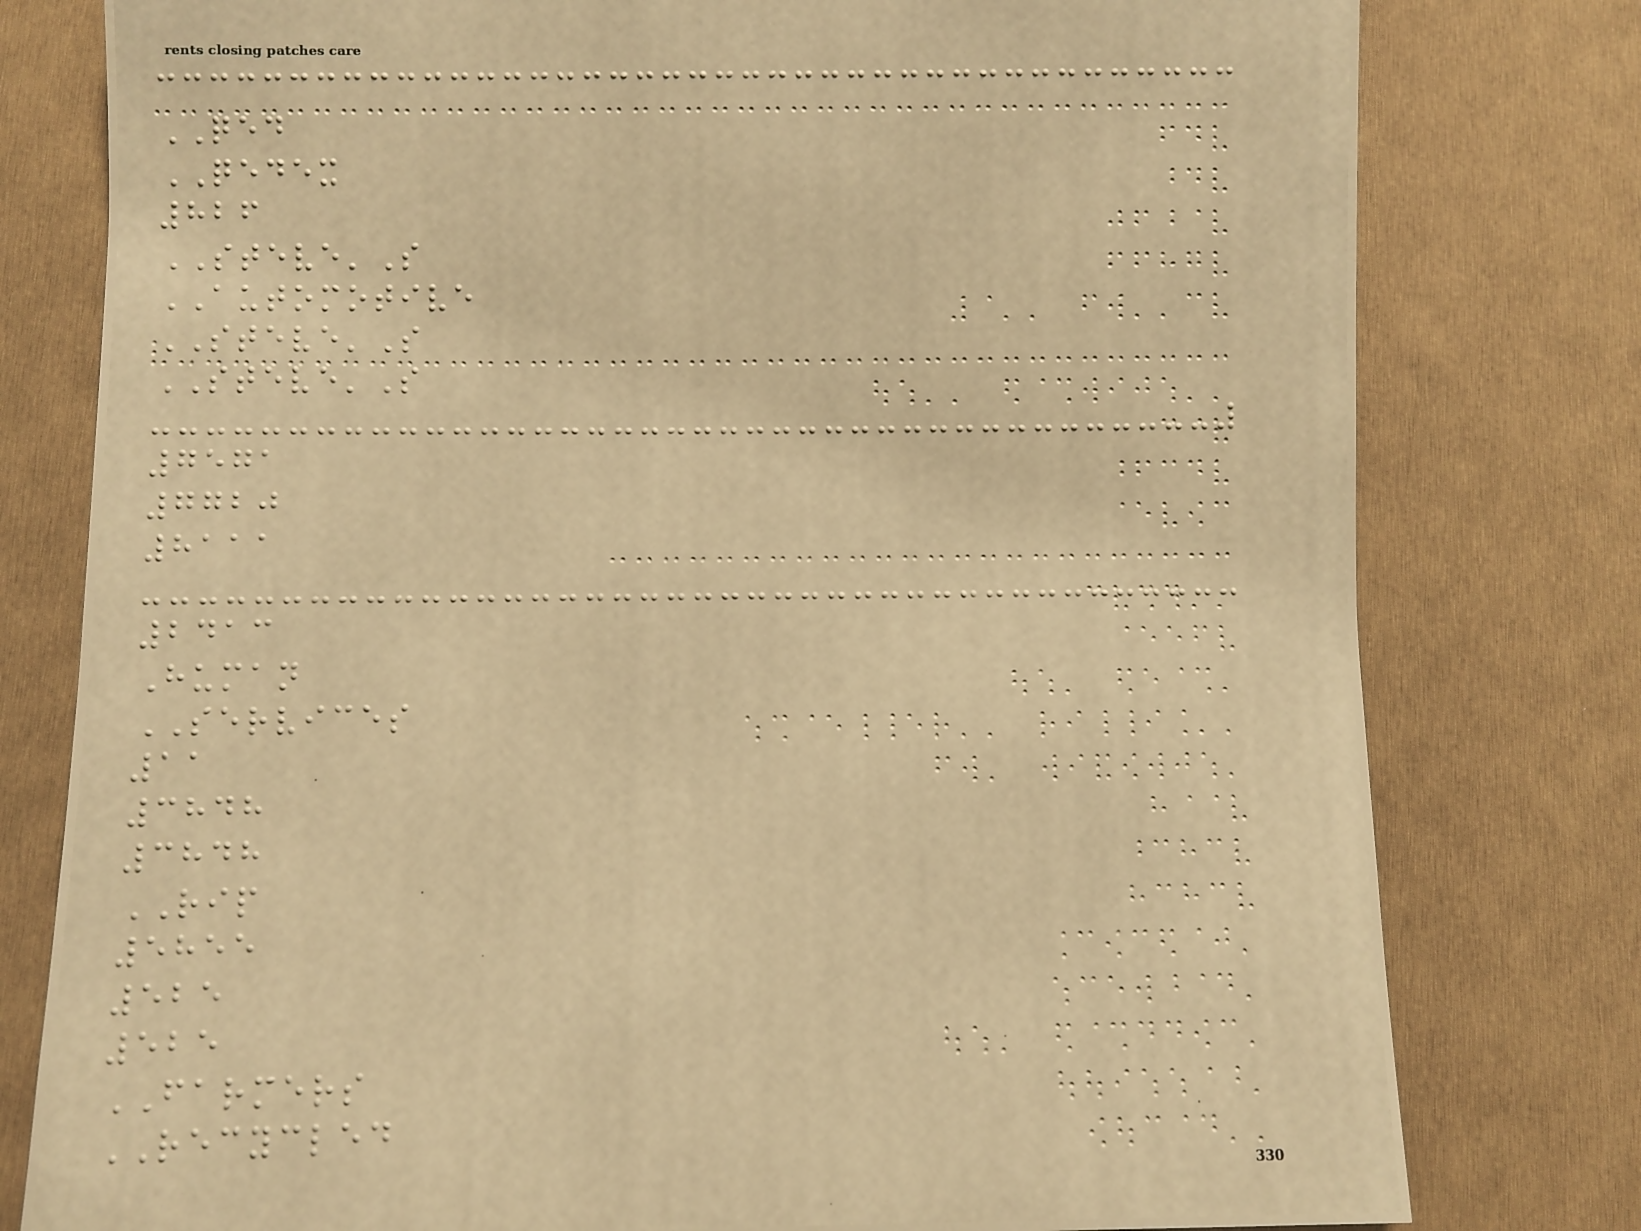QED
QEDEX
826
STEVE'S
AUTOMOTIVE
STEVE'S
STEVE'S
7571
7720
8111
2413
Human
SERVICES
11
3848
3848
RIP
5855
525
525
FARMERS
RECYCLED
